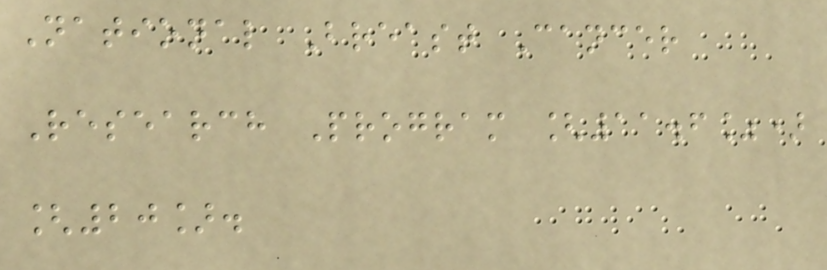National Breast Cancer
Research Program [11.6%)
[20].
